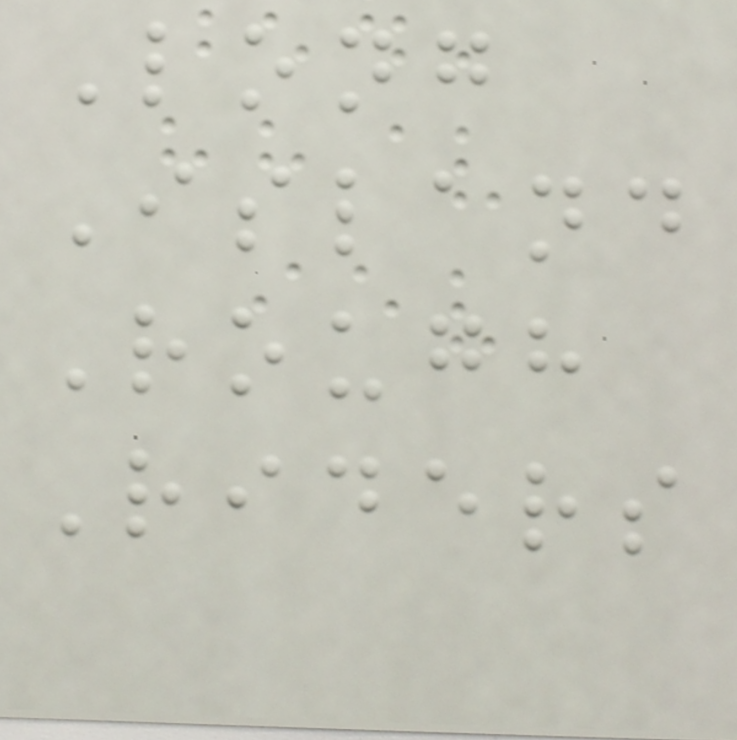Long
Island
Rough
Riders
